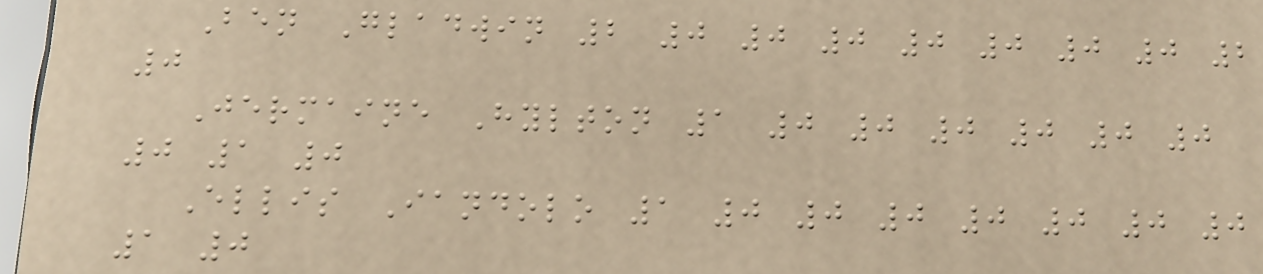Ben Gladwin 2 0 0 0 0 0 0 0 2
0
Jermaine Hylton 1 0 0 0 0 0 0
0 1 0
Ellis Iandolo 1 0 0 0 0 0 0 0
1 0
